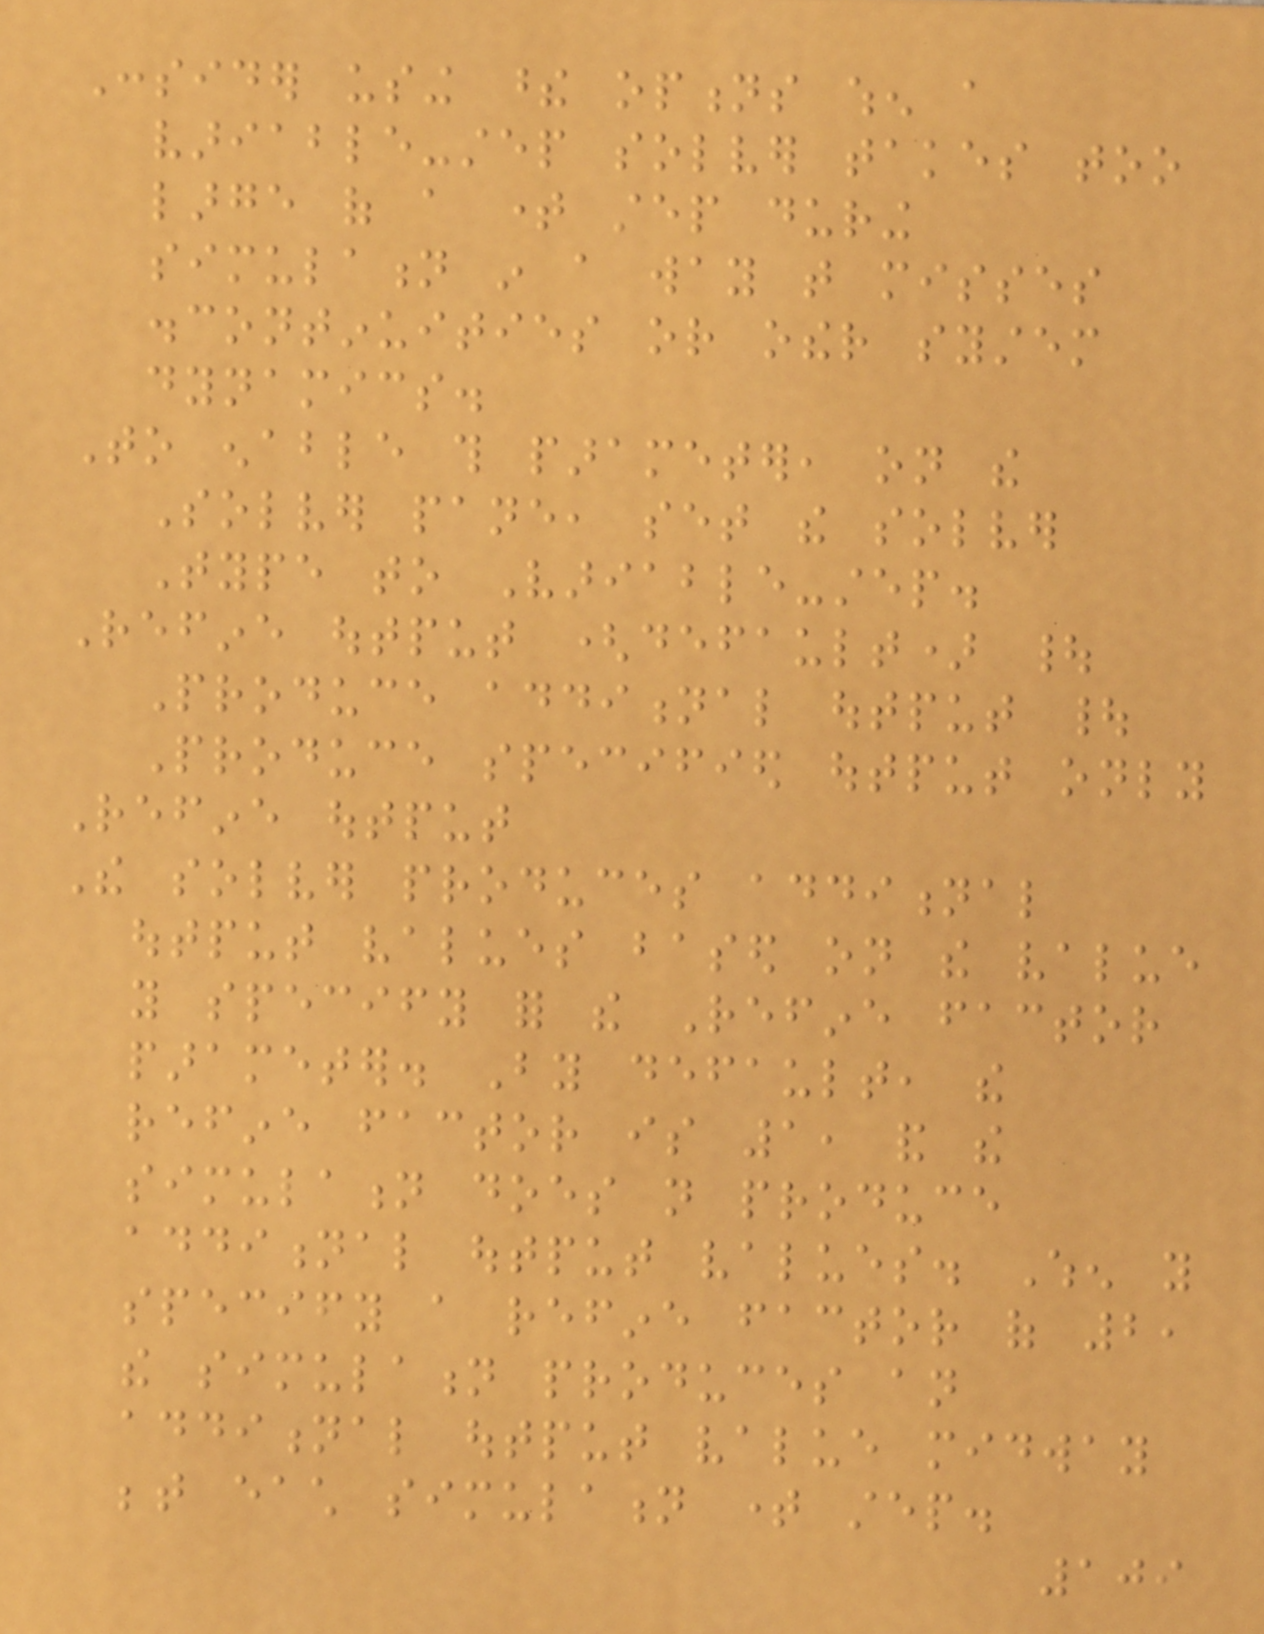Consider using these options when a
variable-step solver takes too
large of a time step during
simulation in a way that misses
discontinuities or other system
dynamics.
To enable this parameter, on the
Solver pane, set the solver
Type to Variable-step.
Refine output (default) |
Produce additional output |
Produce specified output only
Refine output
The solver produces additional
output values based on the value
you specify for the Refine factor
parameter. By default, the
refine factor is 1, and the
simulation does not produce
additional output values. When you
specify a refine factor of 2,
the simulation produces an
additional output value midway
between each simulation time step.
109
